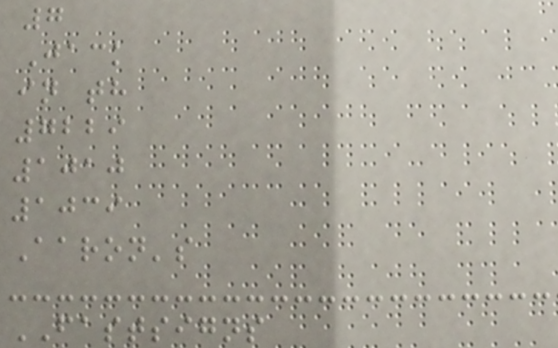7
Jack
in th
7229
1010
1039
Aaron's
FASTSIGNS
